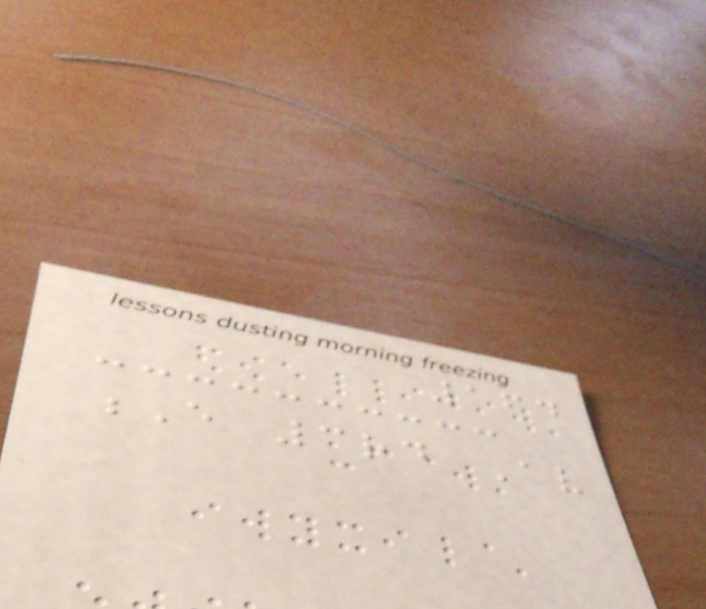164
E 3rd Av
